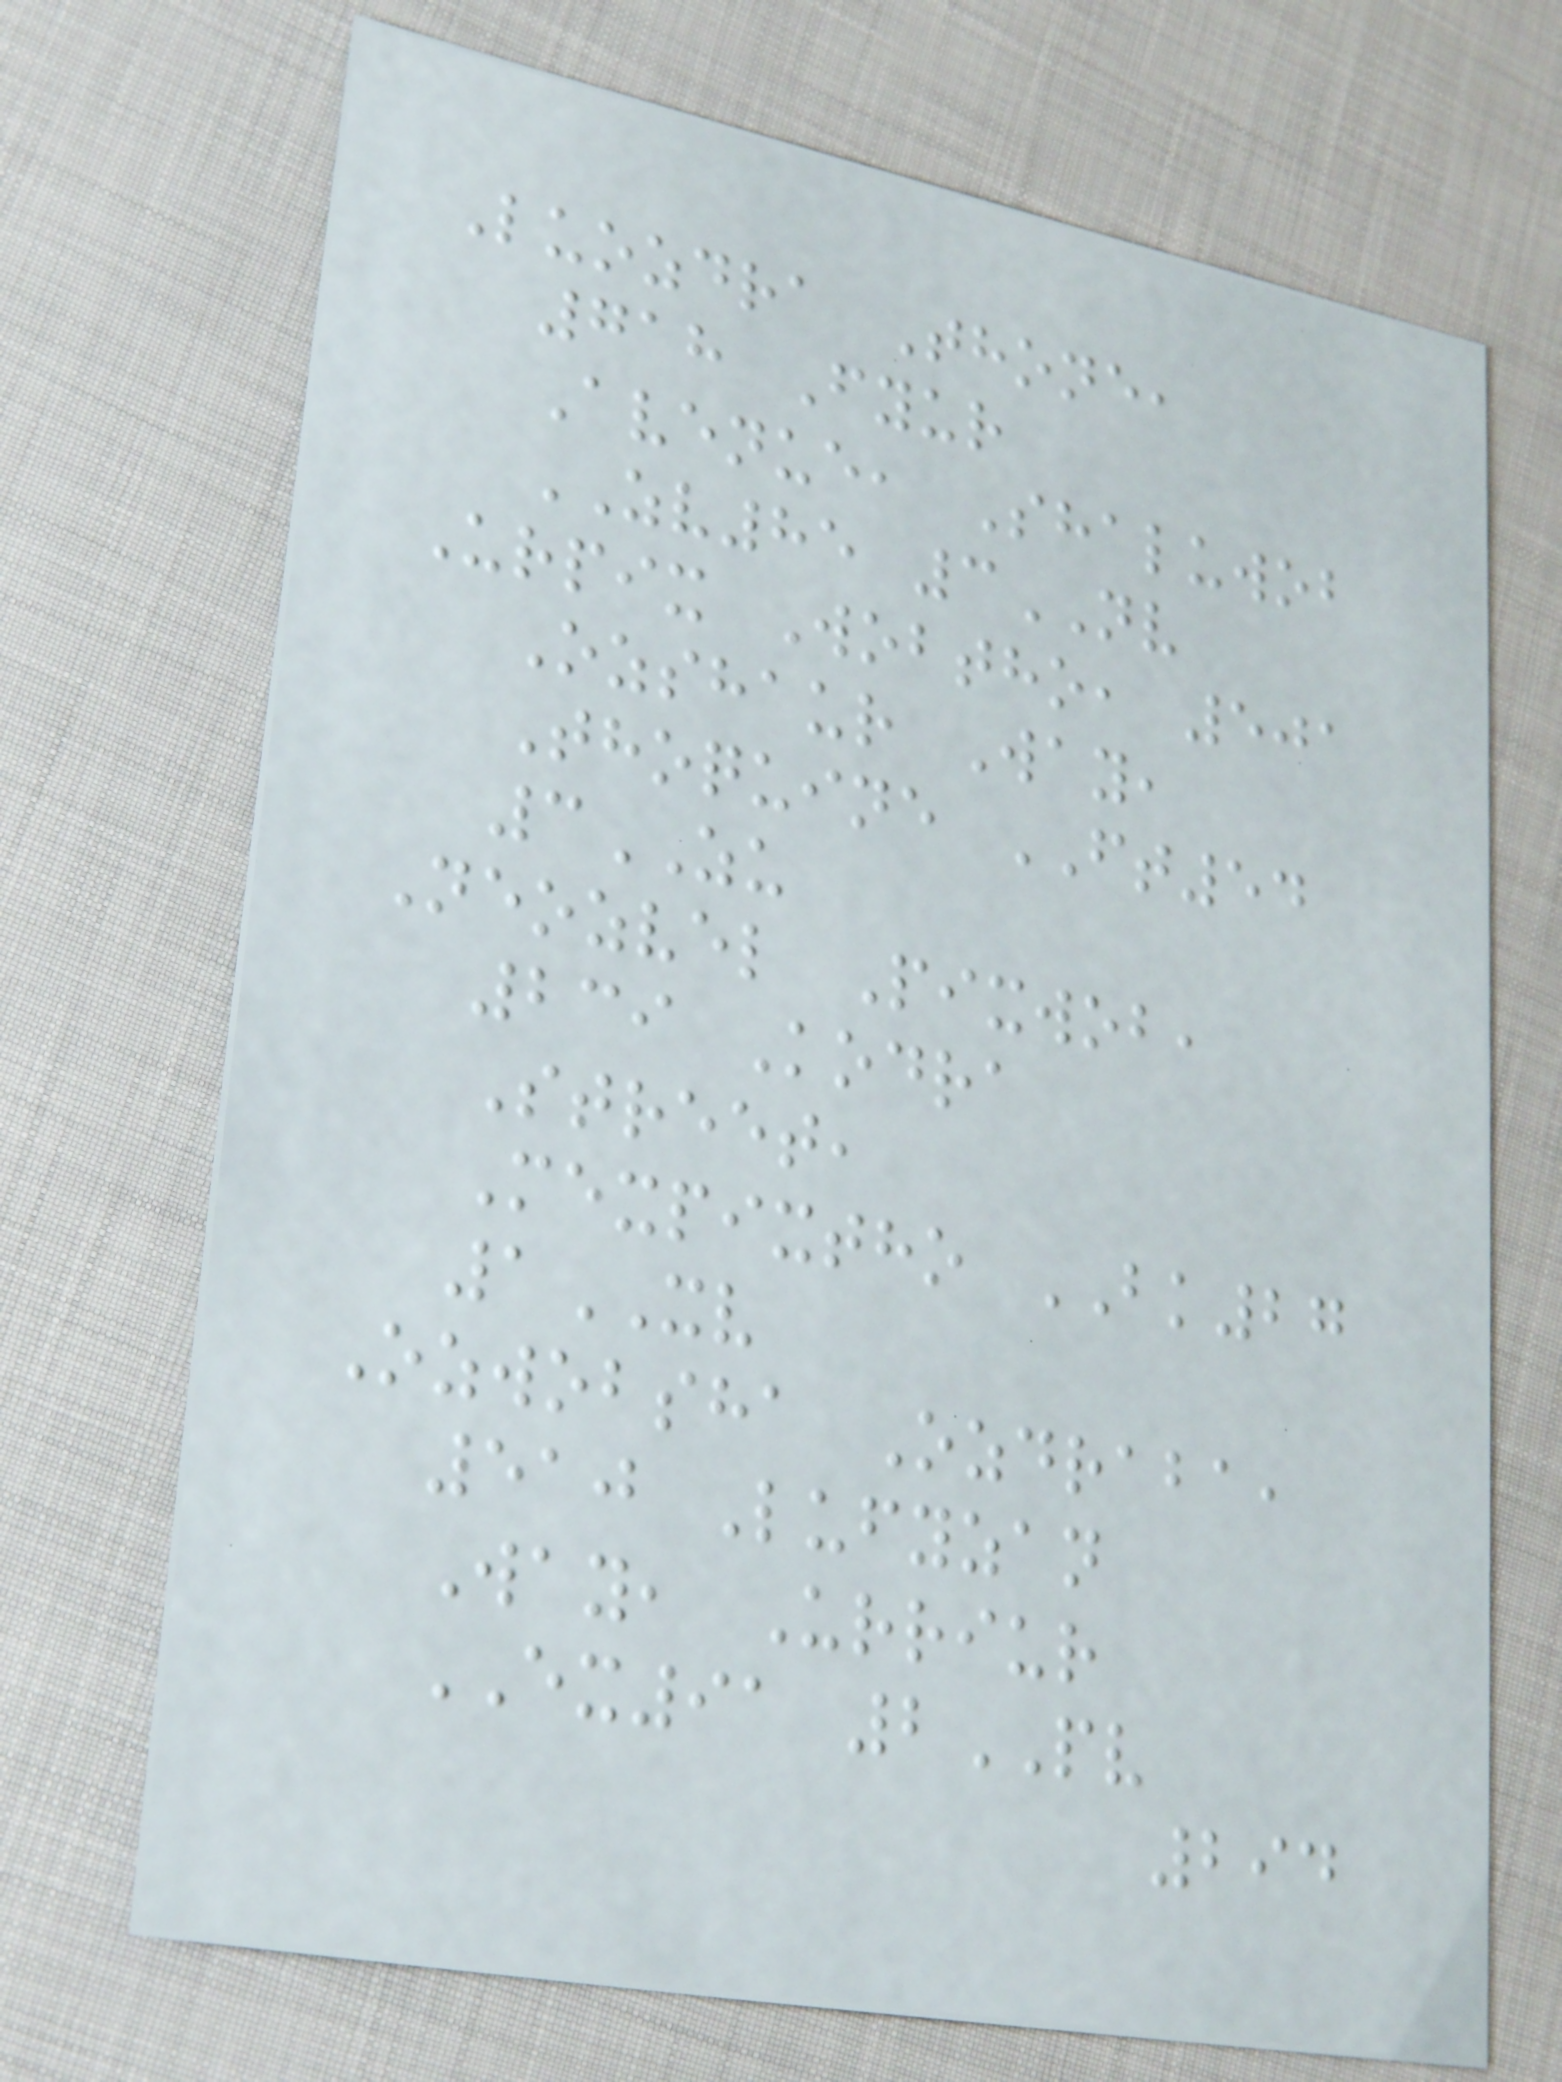Luozdra Thone,
718 Fyur
Avenue, Shaluwob
ZV85 3NV
Urpix Wobtho, 501
Ozshaur Way,
Thoquine FT54
3ZU
Neozvel Pixwob,
239 Kodra
Street,
Mexpixtho BK27
1XV
Ozwobsha Ozdraba,
510 Lufyzan
Way, Urriur
EX91 2PV
294
